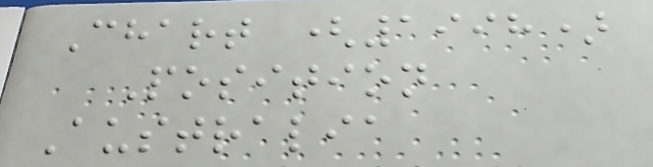Chart (1998)
Position
Australia
